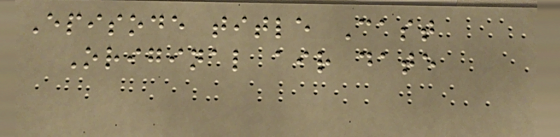Episode title Cast
Original air date
